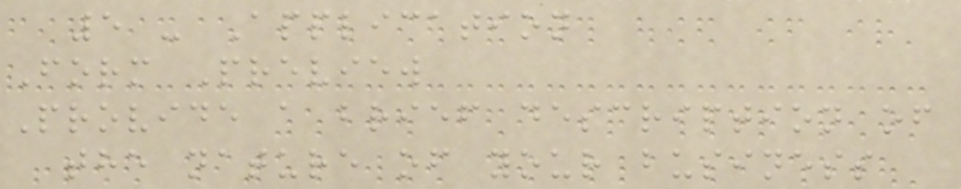5 - Application
Form Preview
Provide a brief description of
the nature of your business
